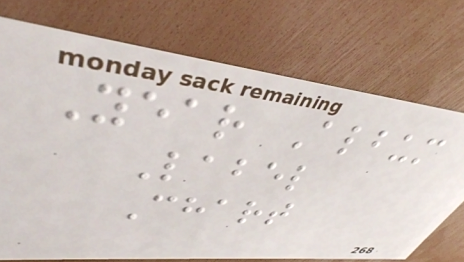Year Album
Label
Chart
